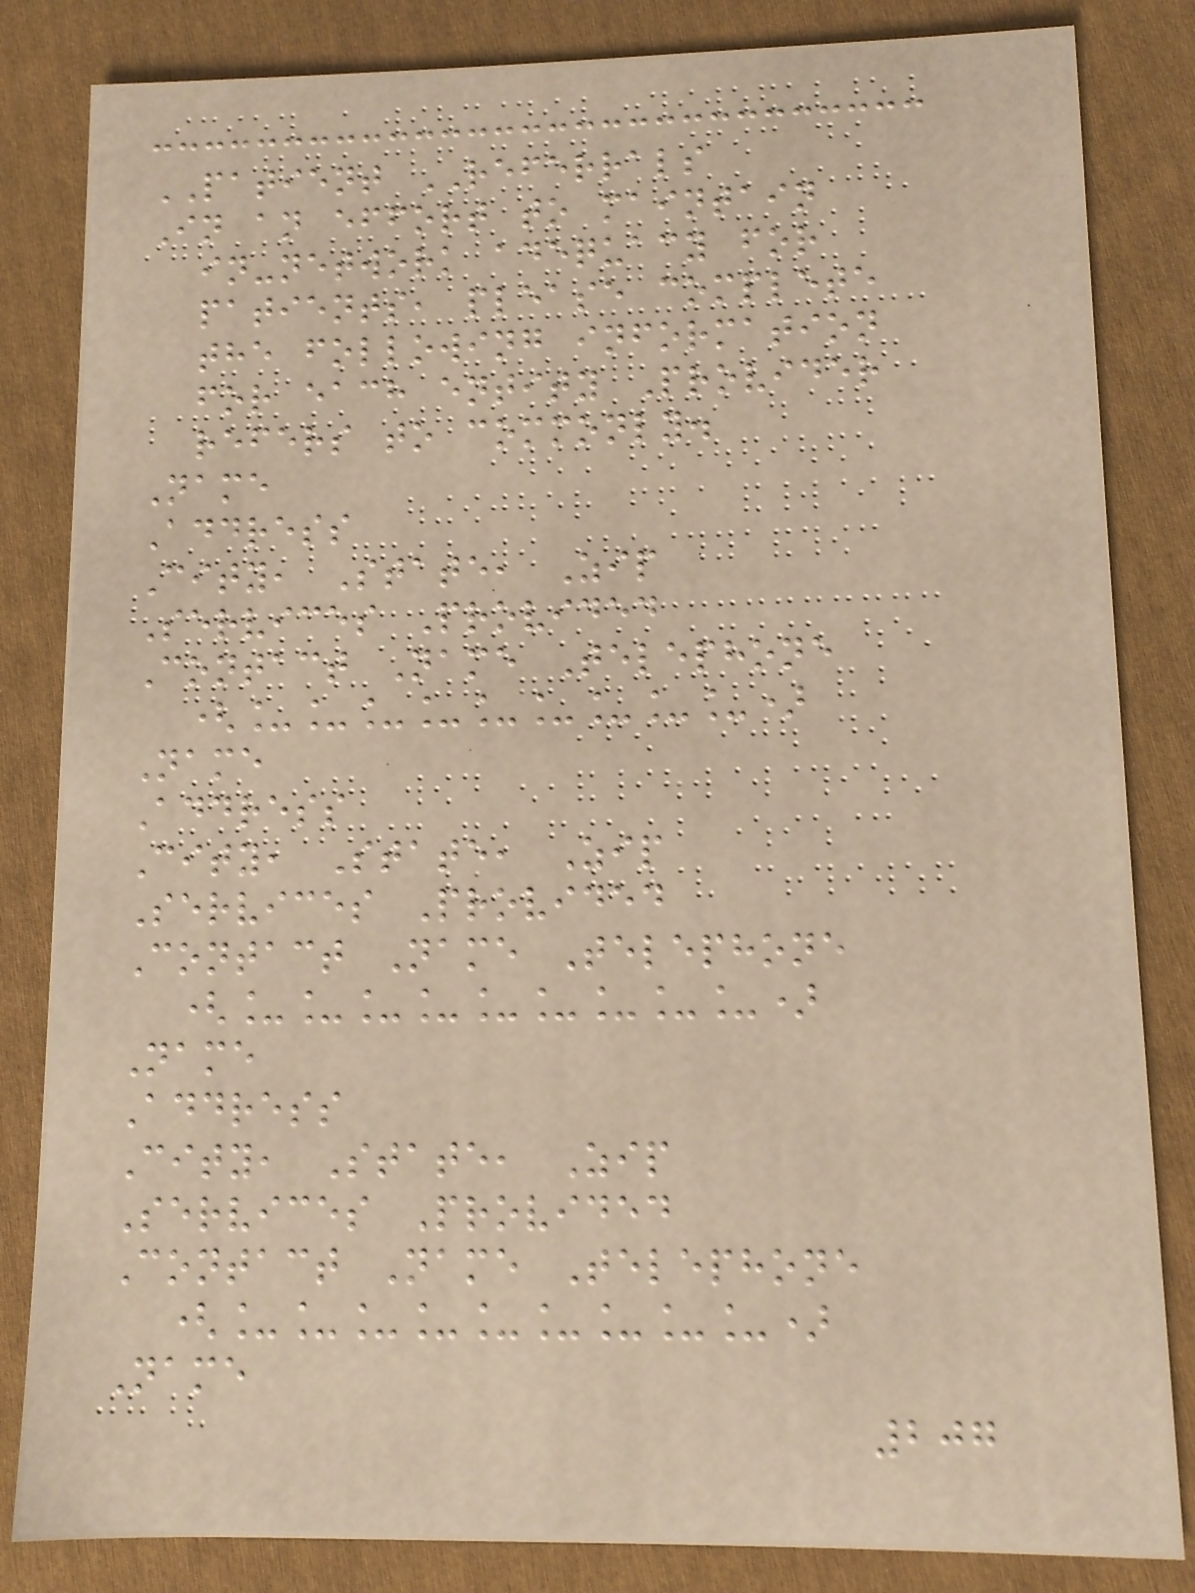PATIENT REFERRALS
In an effort to maintain
in-network adequacy for
patients, please complete
the following information
for each entity Provider
refers to commonly.
Name
Address
City, State, Zip
Services Provided
Contact Name Telephone
(_________)
Name
Address
City, State, Zip
Services Provided
Contact Name Telephone
(_________)
Name
Address
City, State, Zip
Services Provided
Contact Name Telephone
(_________)
Name
207
